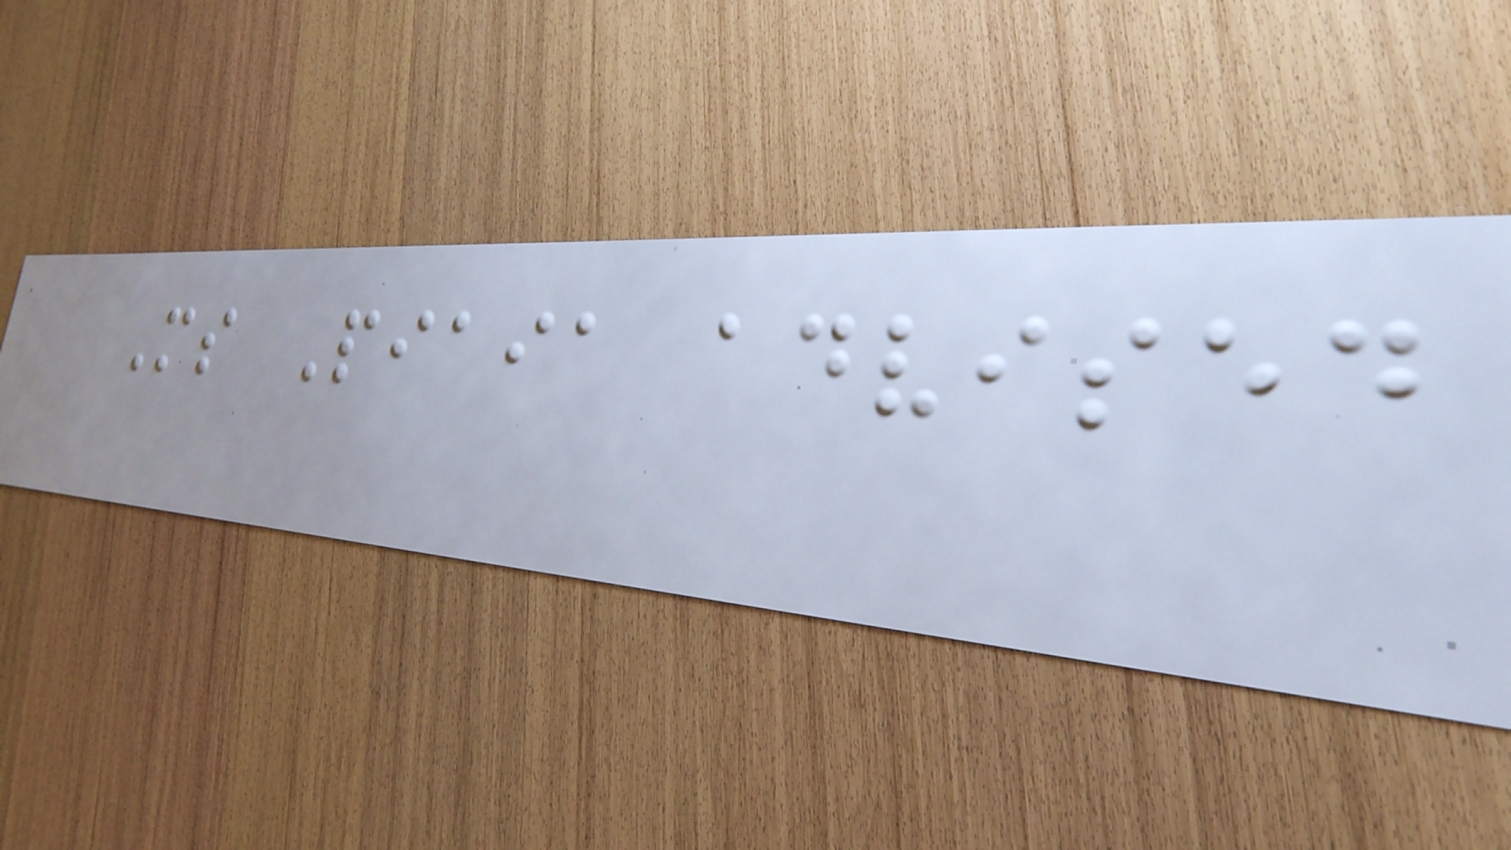Ms Piaia advised
